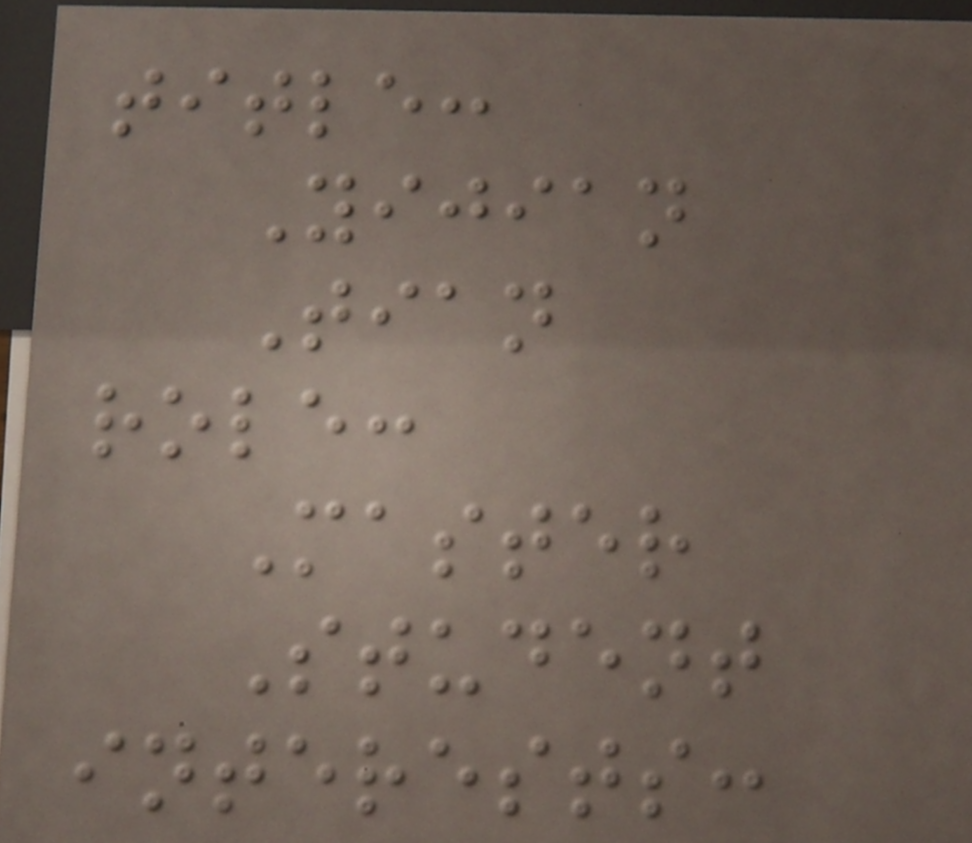title:
Yijian
Tian
role:
Master
Student
interests:
